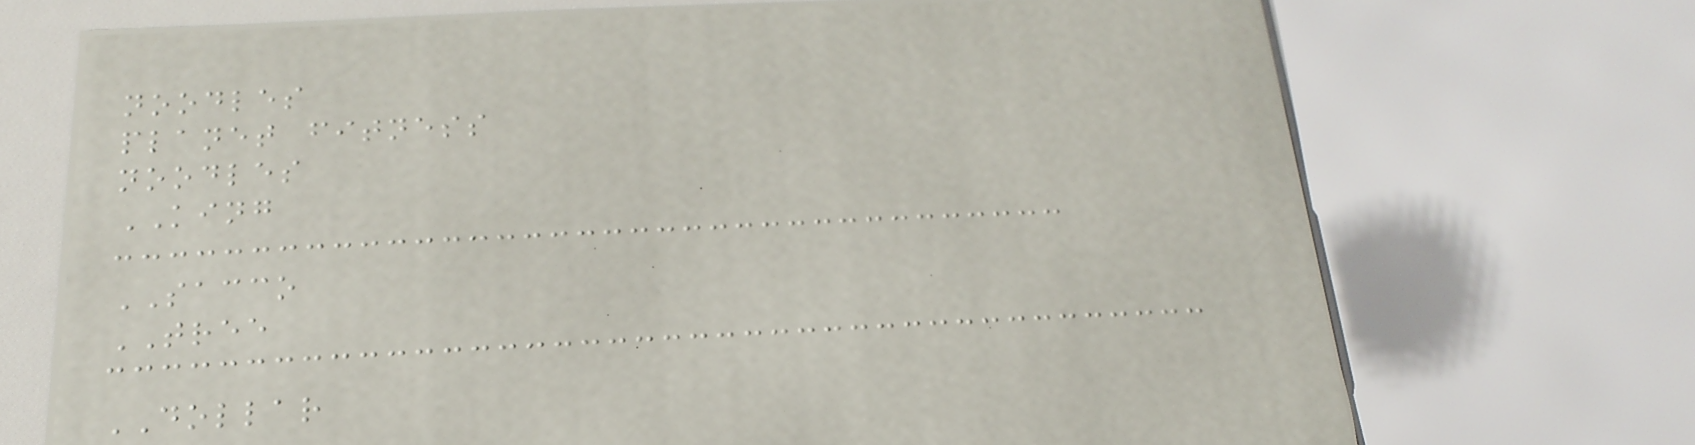noodles
planet fitness
noodles
KING
SACCO
TREE
DOLLAR
